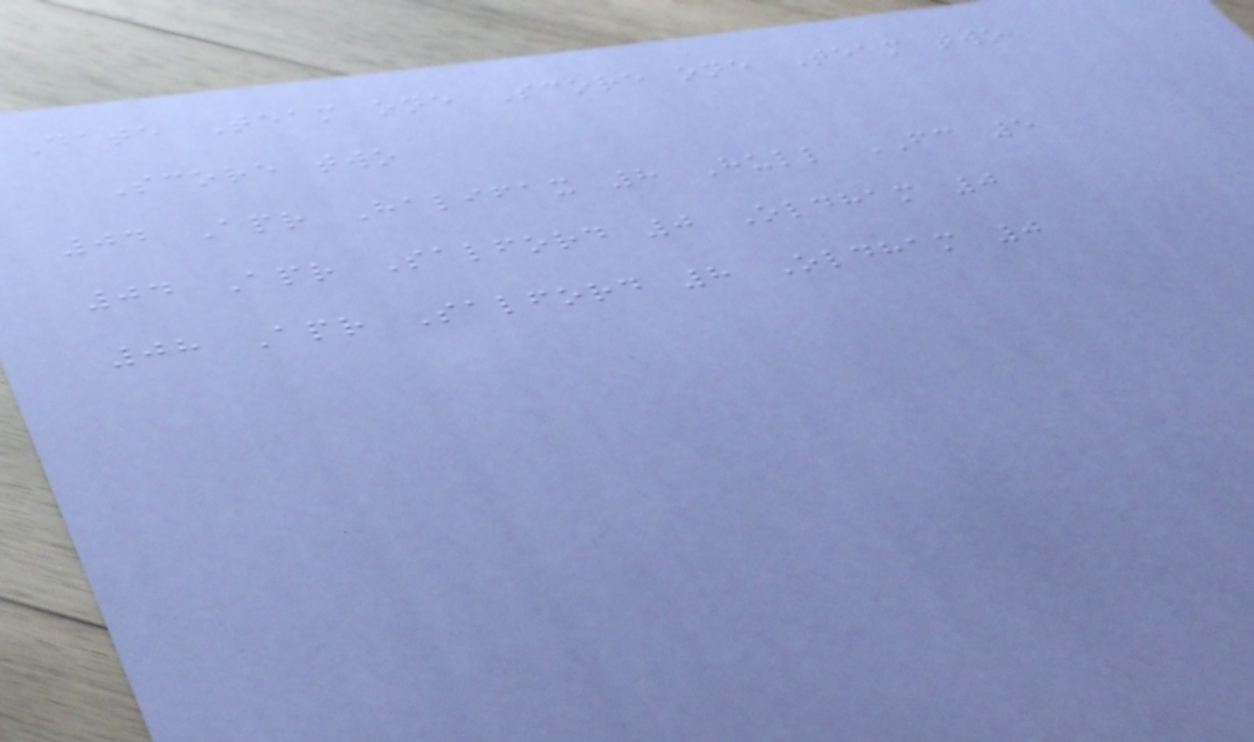Date Team one Score one Team two
Score two
04 Apr Halifax 8 Hull FC 5
04 Apr Salford 0 Oldham 0
08 Apr Salford 8 Oldham 0
